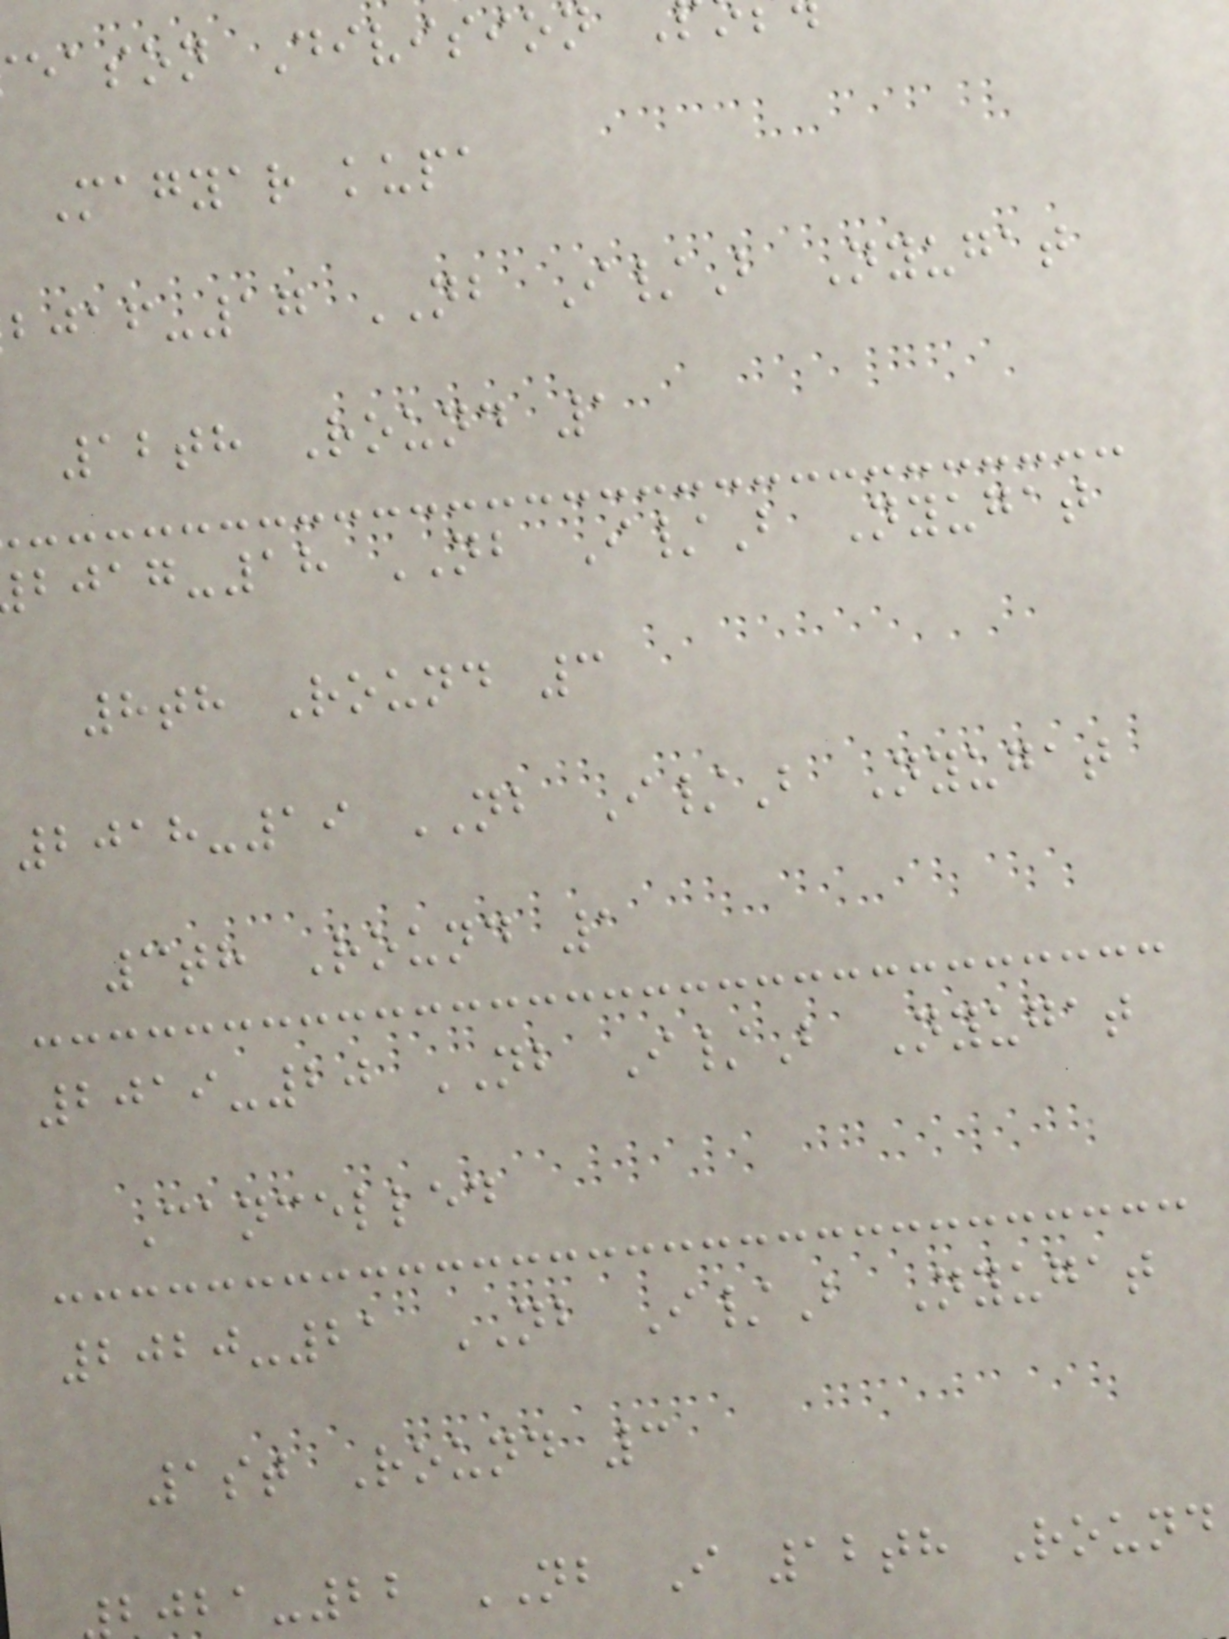eason Division
Magyar kupa
-17 NB I/B Nyugat
12th Round 1
-18 NB I/B Nyugat
8th Round 3
2018-19 NB I/B Nyugat
3th Round 1
2019-20 NB I/B Nyugat
Cancelled
2020-21 NB I/B Nyugat
1st Round 3
-22 NB I 12th Round
